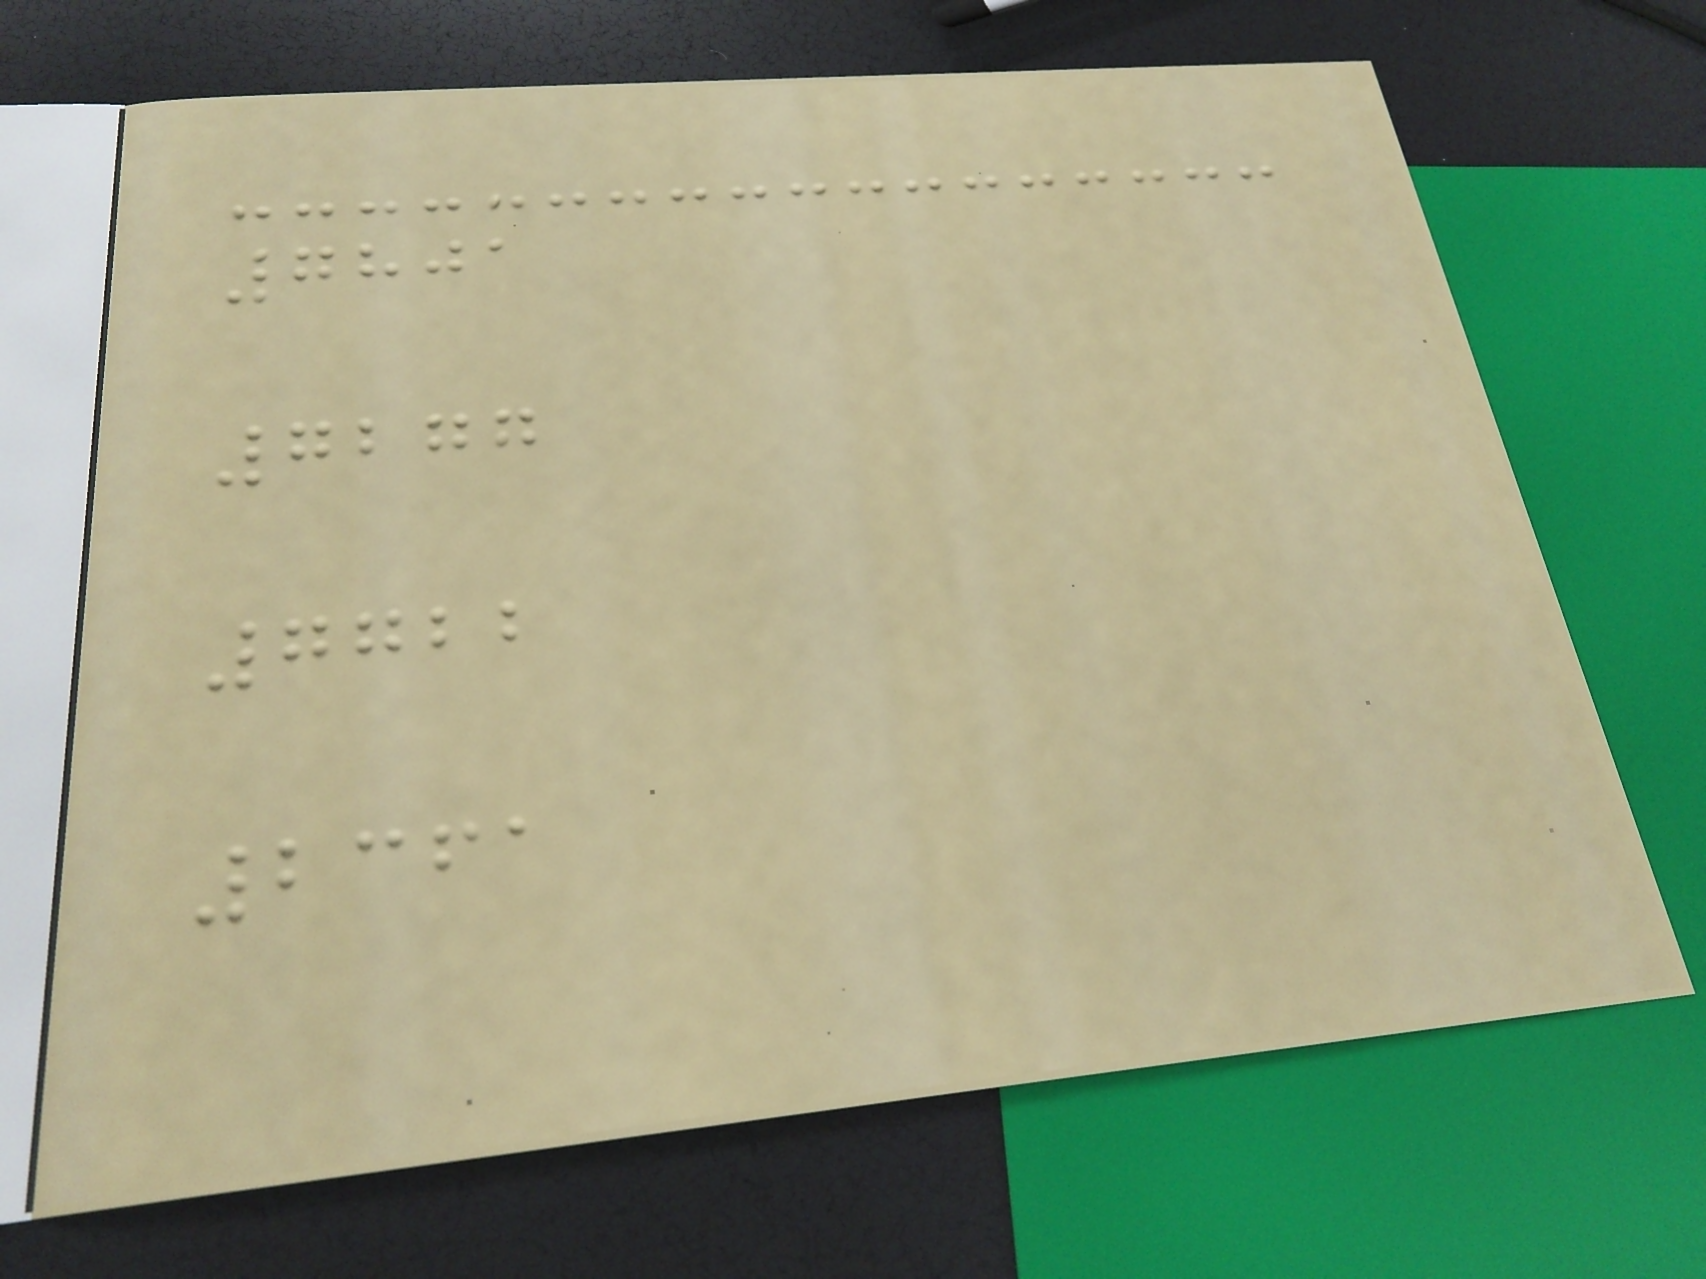7801
7277
7722
2361
